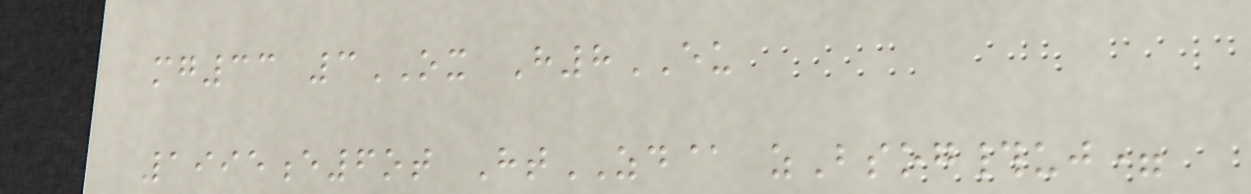mg33 3OX H8EU
1995e6ot HtZD@ zBsog#uj=
